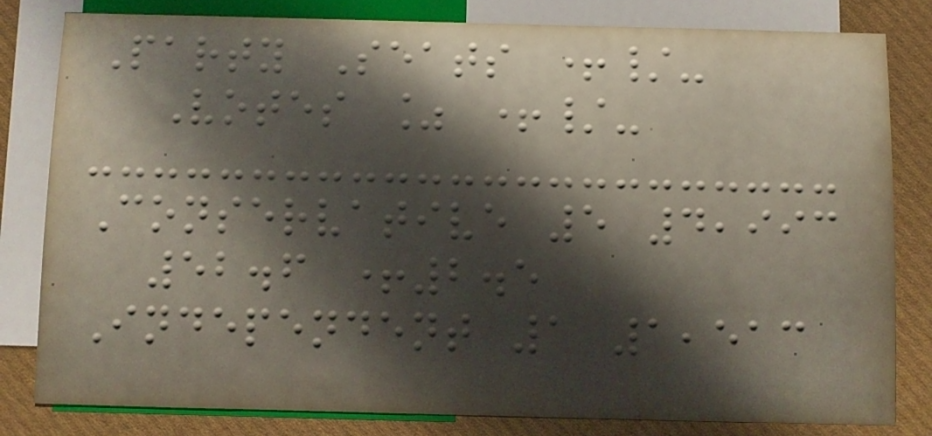Party Seats +/-
Votes % +/-
Conservative 5 4,993
52.6 +2.5
Independent 1 1,513
